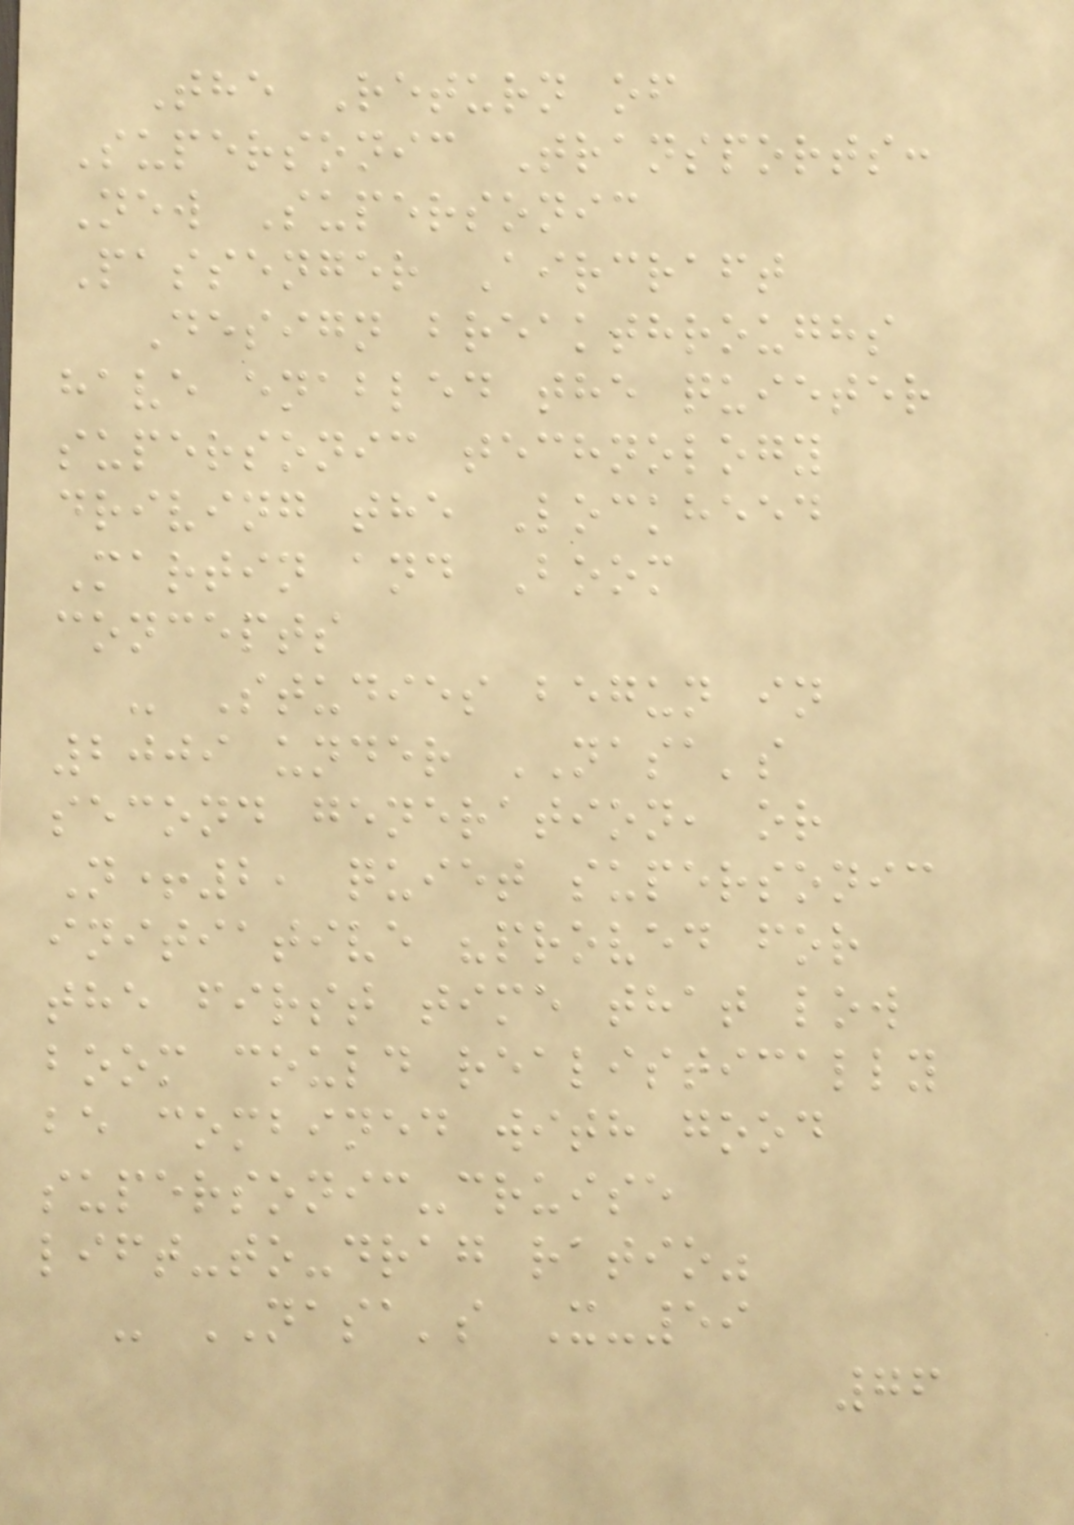The Return of
Supersonic Transports:
New Supersonic
Passenger Aircraft
Design breakthroughs
have enabled the quieter
supersonic technology
driving the Lockheed
Martin and Boom
concepts
- Studies begun in
2009 under NASA's
second generation, or
N+2, quiet supersonic
initiative "proved for
the first time that low
boom could realistically
be combined with good
supersonic-cruise
lift-to-drag ratio"
- NASA's X-59
76
